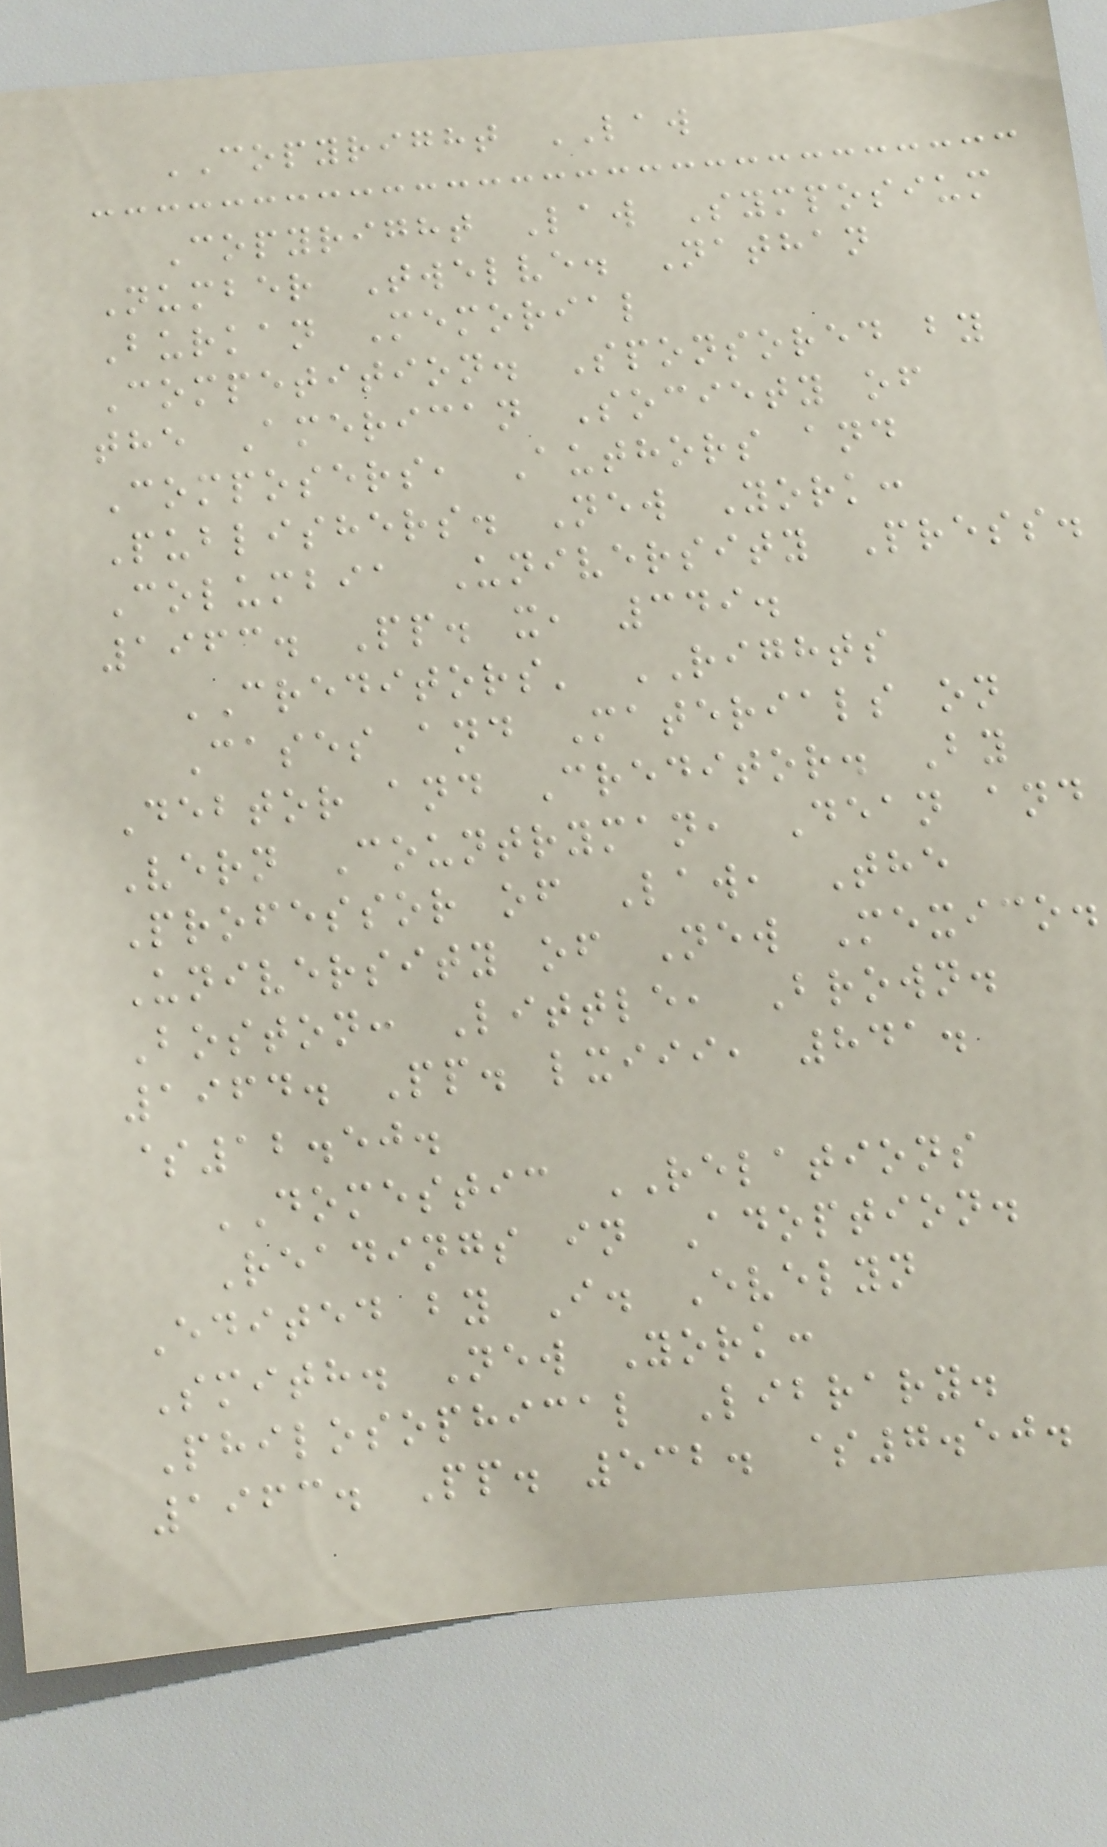COPYRIGHT LAW
Copyright Law Symposium
Number Twelve. Nathan
Burkan Memorial
Competition. Sponsored by
the American Society of
Composers, Authors and
Publishers. New York:
Columbia University Press.
1963. Pp. x, 349.
CREDITORS' RIGHTS
Cases and Materials on
Debtor and Creditor. By
Vern Countryman, Dean and
Professor of Law, The
University of New Mexico.
Boston: Little, Brown.
1964. Pp. lxiii, 841.
$12.50.
DOMESTIC RELATIONS
Readings in Adoption.
Edited by I. Evelyn
Smith. New York:
Philosophical Library.
1963. Pp. 532. $7.50.
